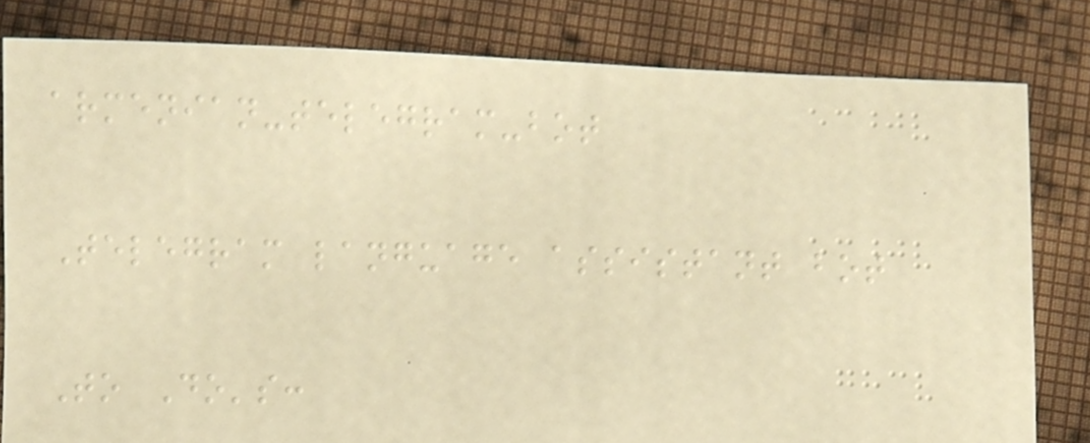armenian-telegram-bot
Telegram language assistant bot
To Do's:
